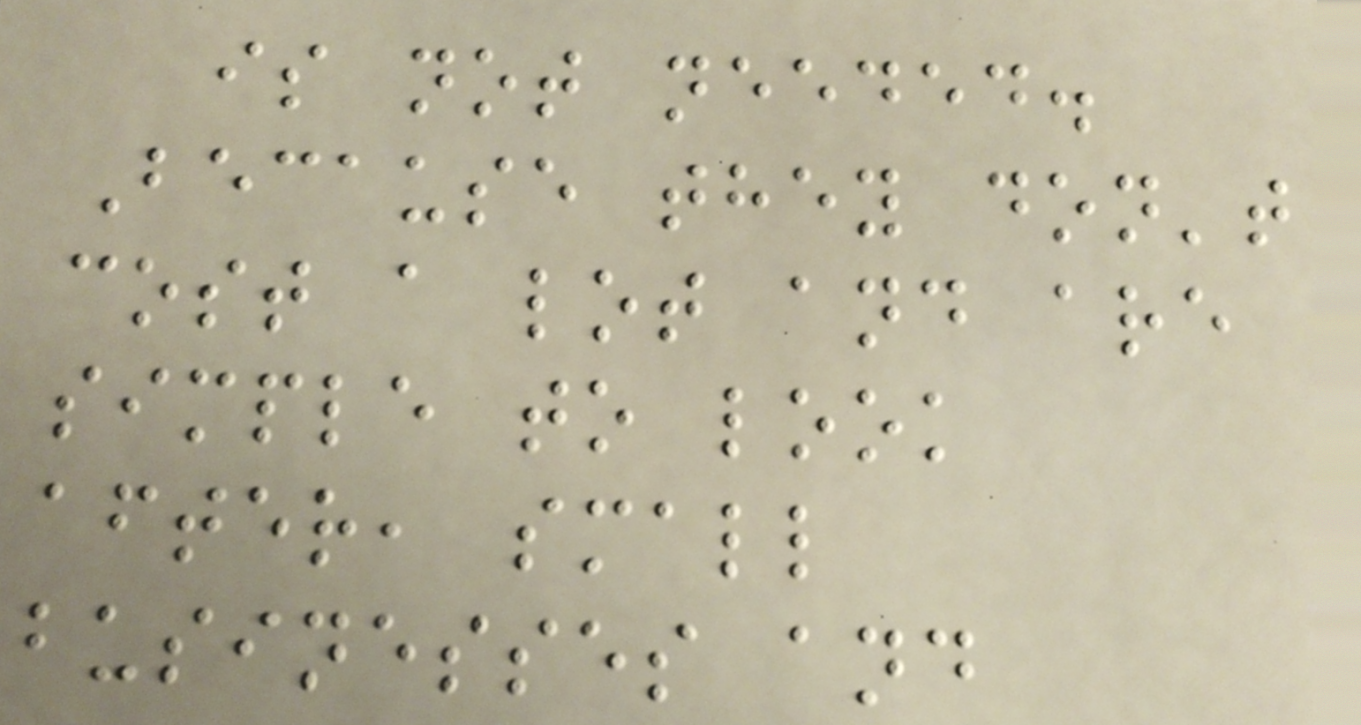is not needed.
Because they don't
cost a lot and are
simple to look
after, small
businesses and
